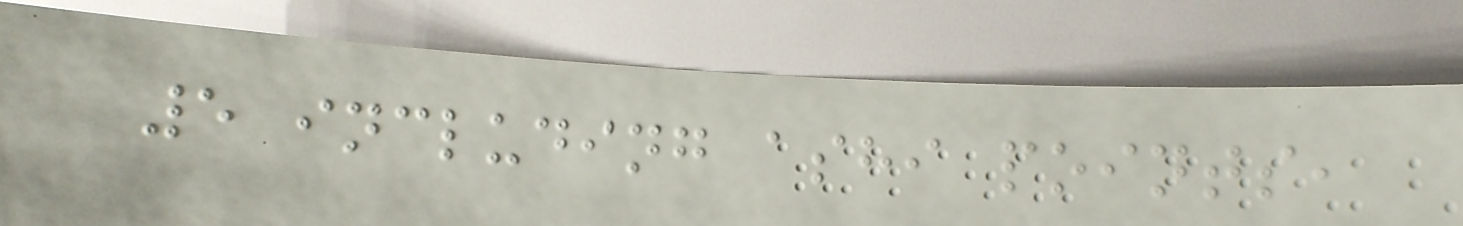5 including ashi points,
